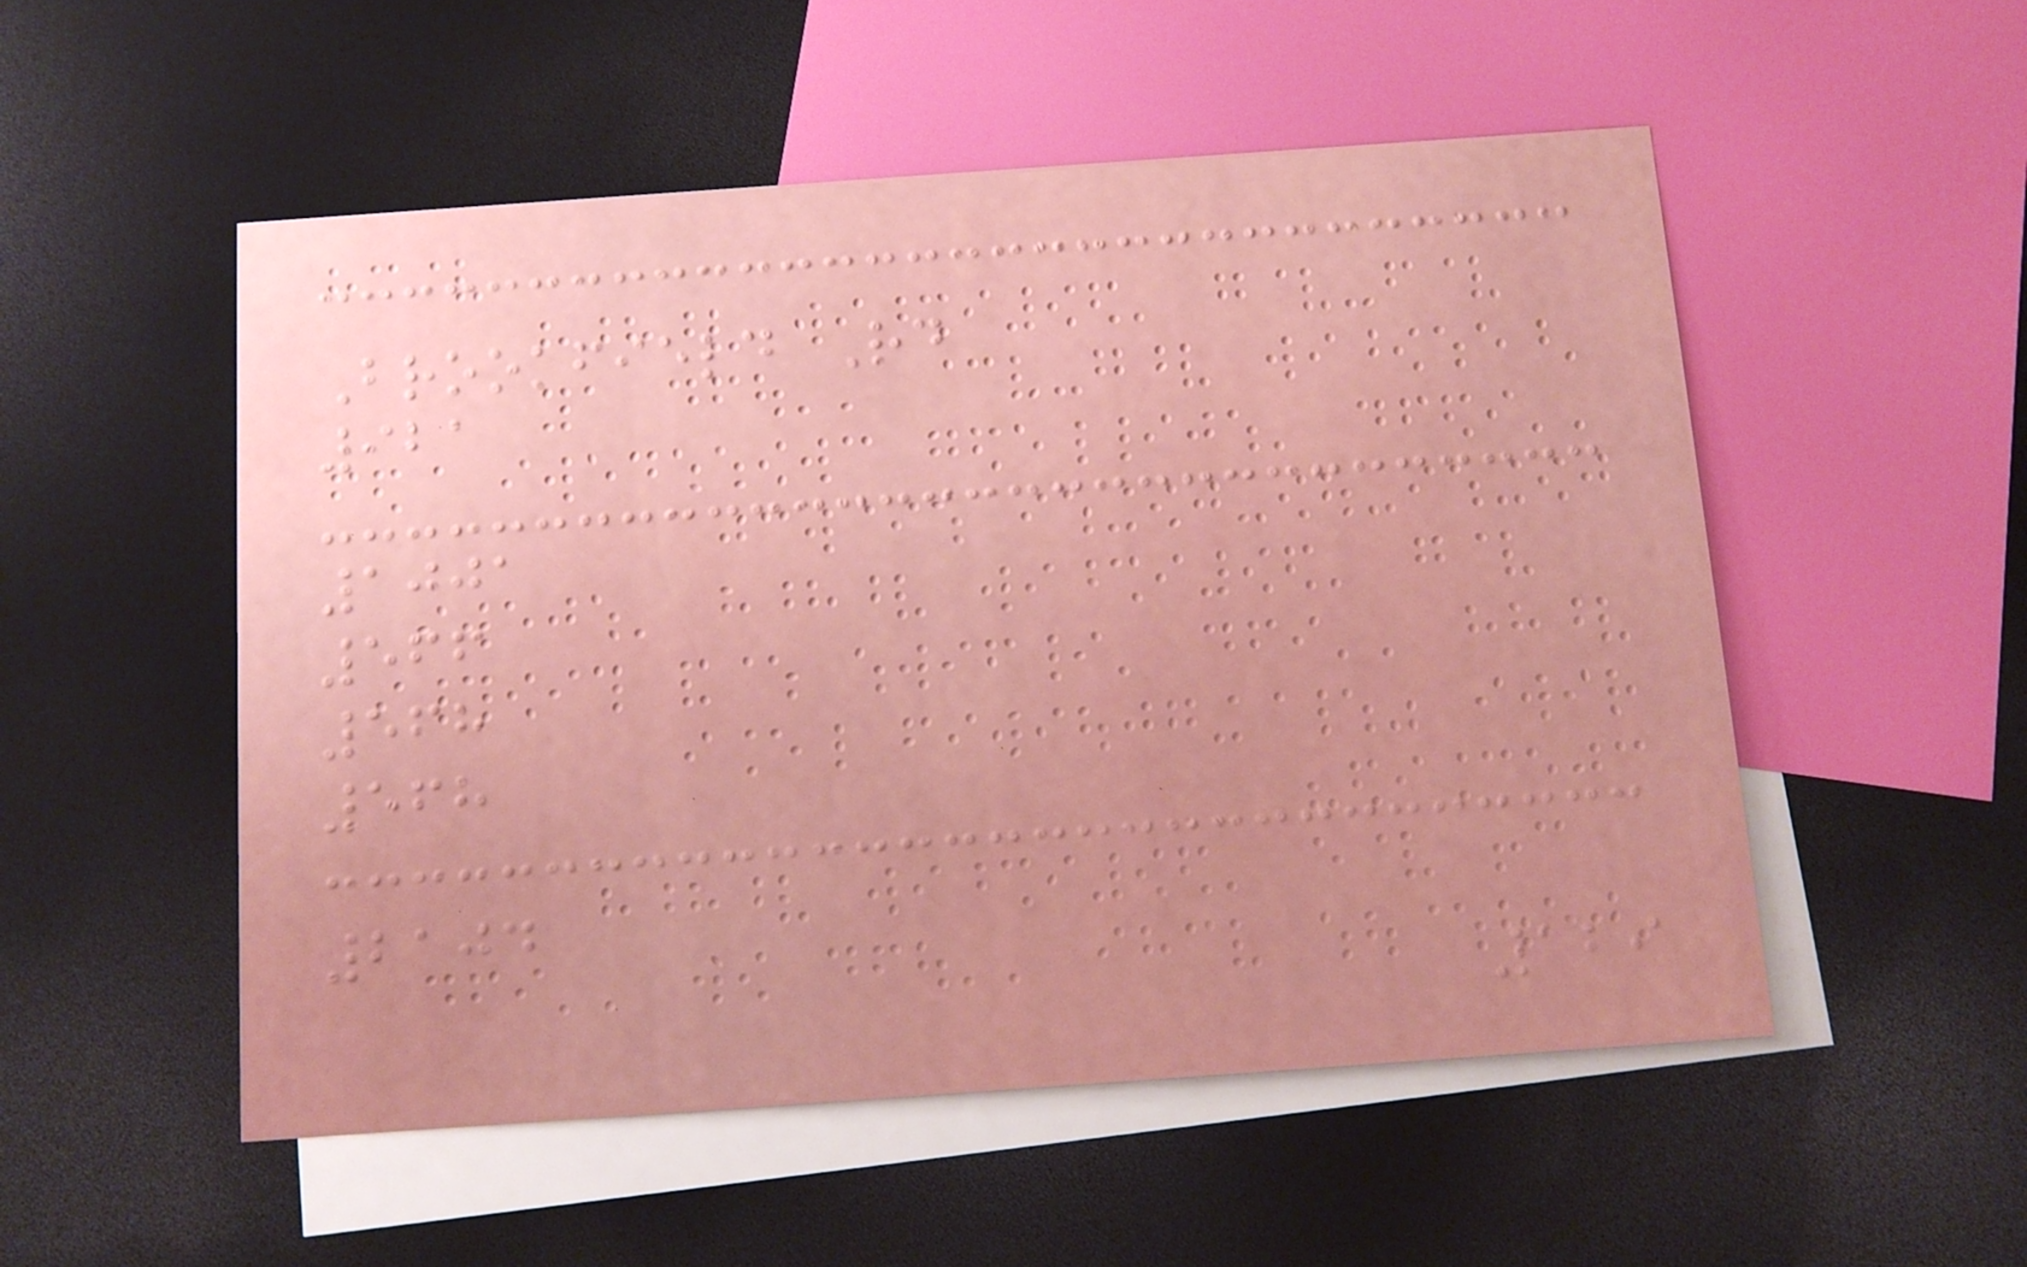Brookfield Rd
921
1001
566
568
568
2104
129
